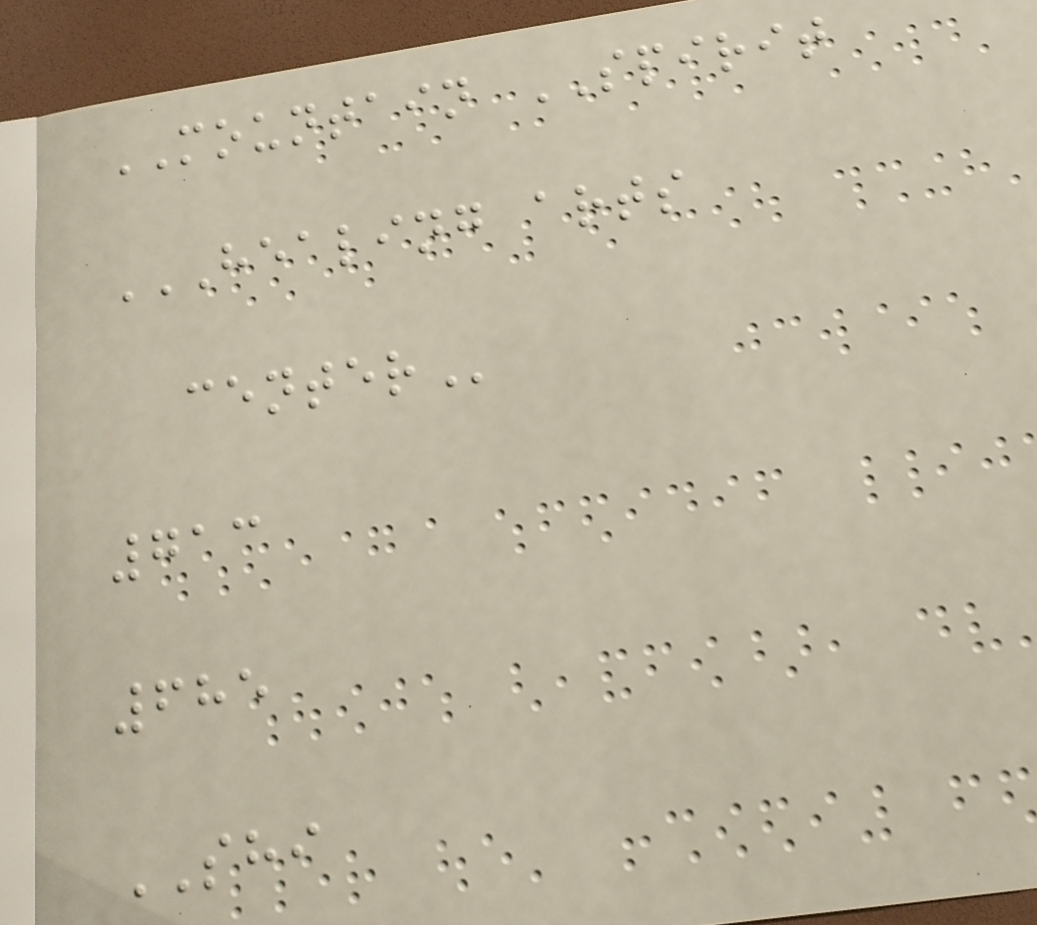MOUNTAIN SPIRIT
HEALING ARTS
CENTER
713
685
SHI
